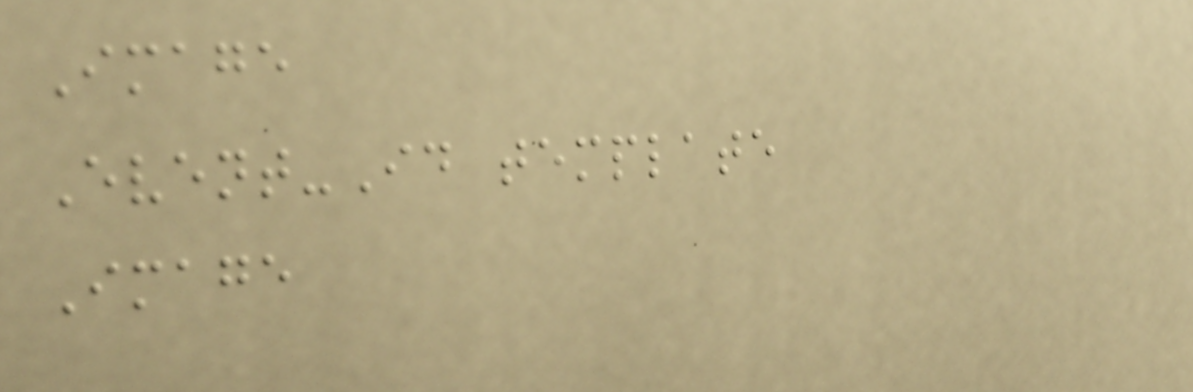Image
Event-Id template
Image
